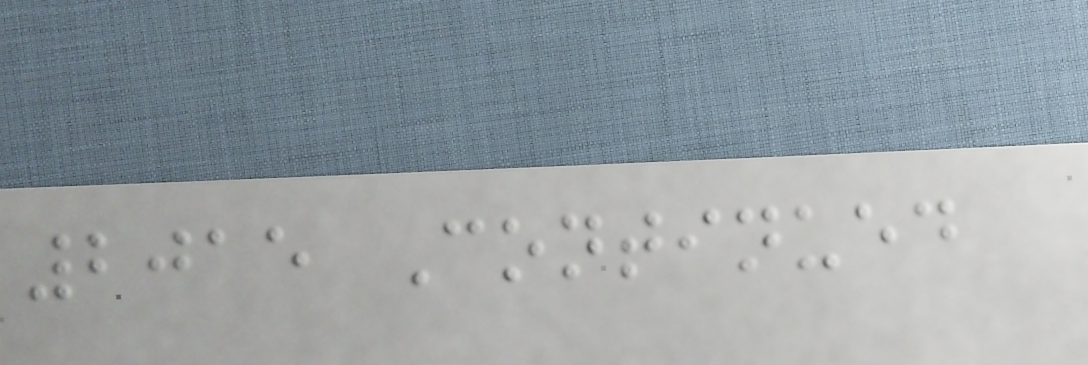2015 Continued
